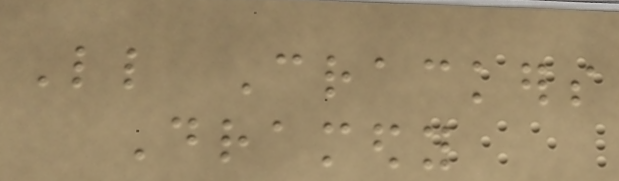Little Crackers
Dramedy
